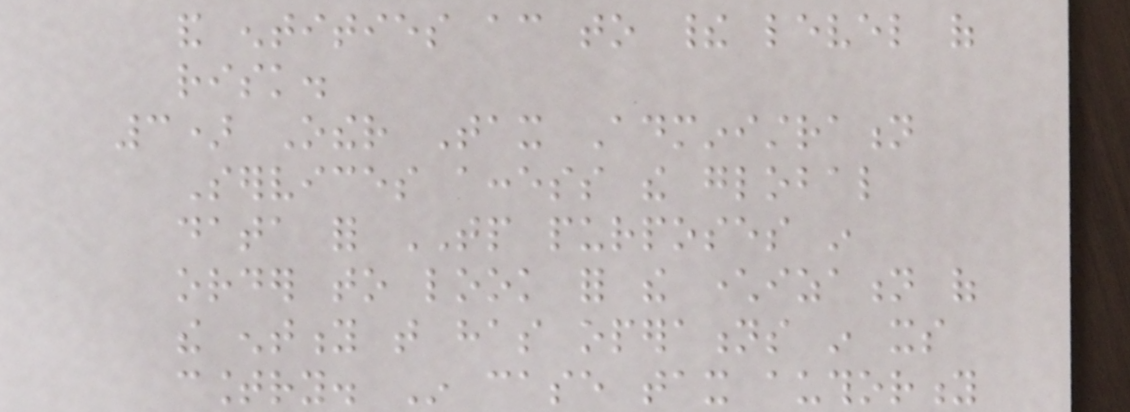and entities according to their level of
risk.
3) Other Tax Administration
Services access the global
data for TP purposes in
order to look for the characterization of
the entity that has operations in its
country. In case tax authority
